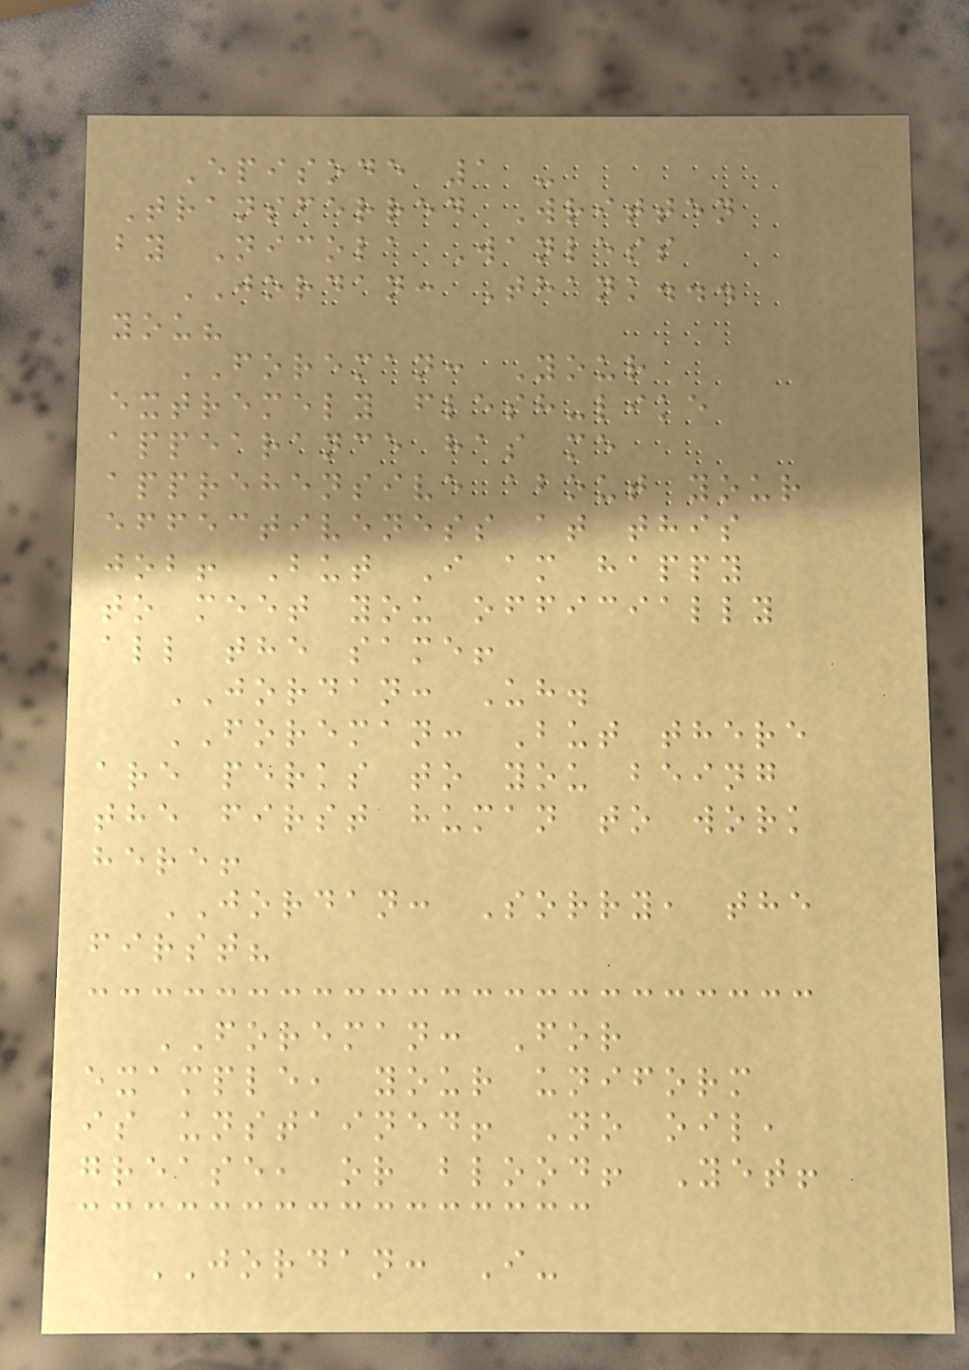Episode 1 -
Transferred Written
by Nicola Wanless
JORDAN: Thank...
you?
FOREMAN: Your
extremely flesh-like
appearance has me
apprehensive about your
effectiveness at this
job! But I am happy
to meet you officially
all the same!
JORDAN: Uh.
FOREMAN: But there
are perks to you being
the first human to work
here!
JORDAN: Sorry, the
first?
FOREMAN: For
example, your uniform
is unstained! No oil,
grease, or blood! Yet!
JORDAN: I-
